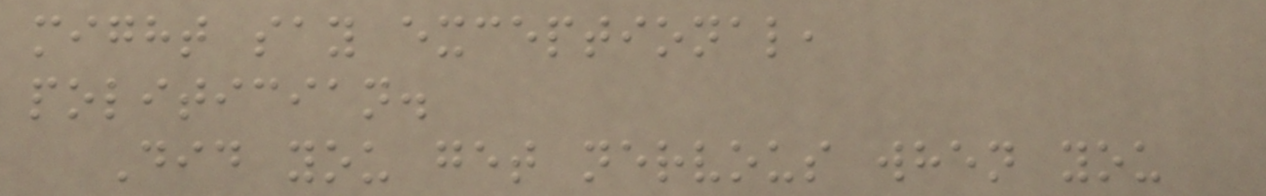might say exceptional,
politician.
Did you get nervous when you
